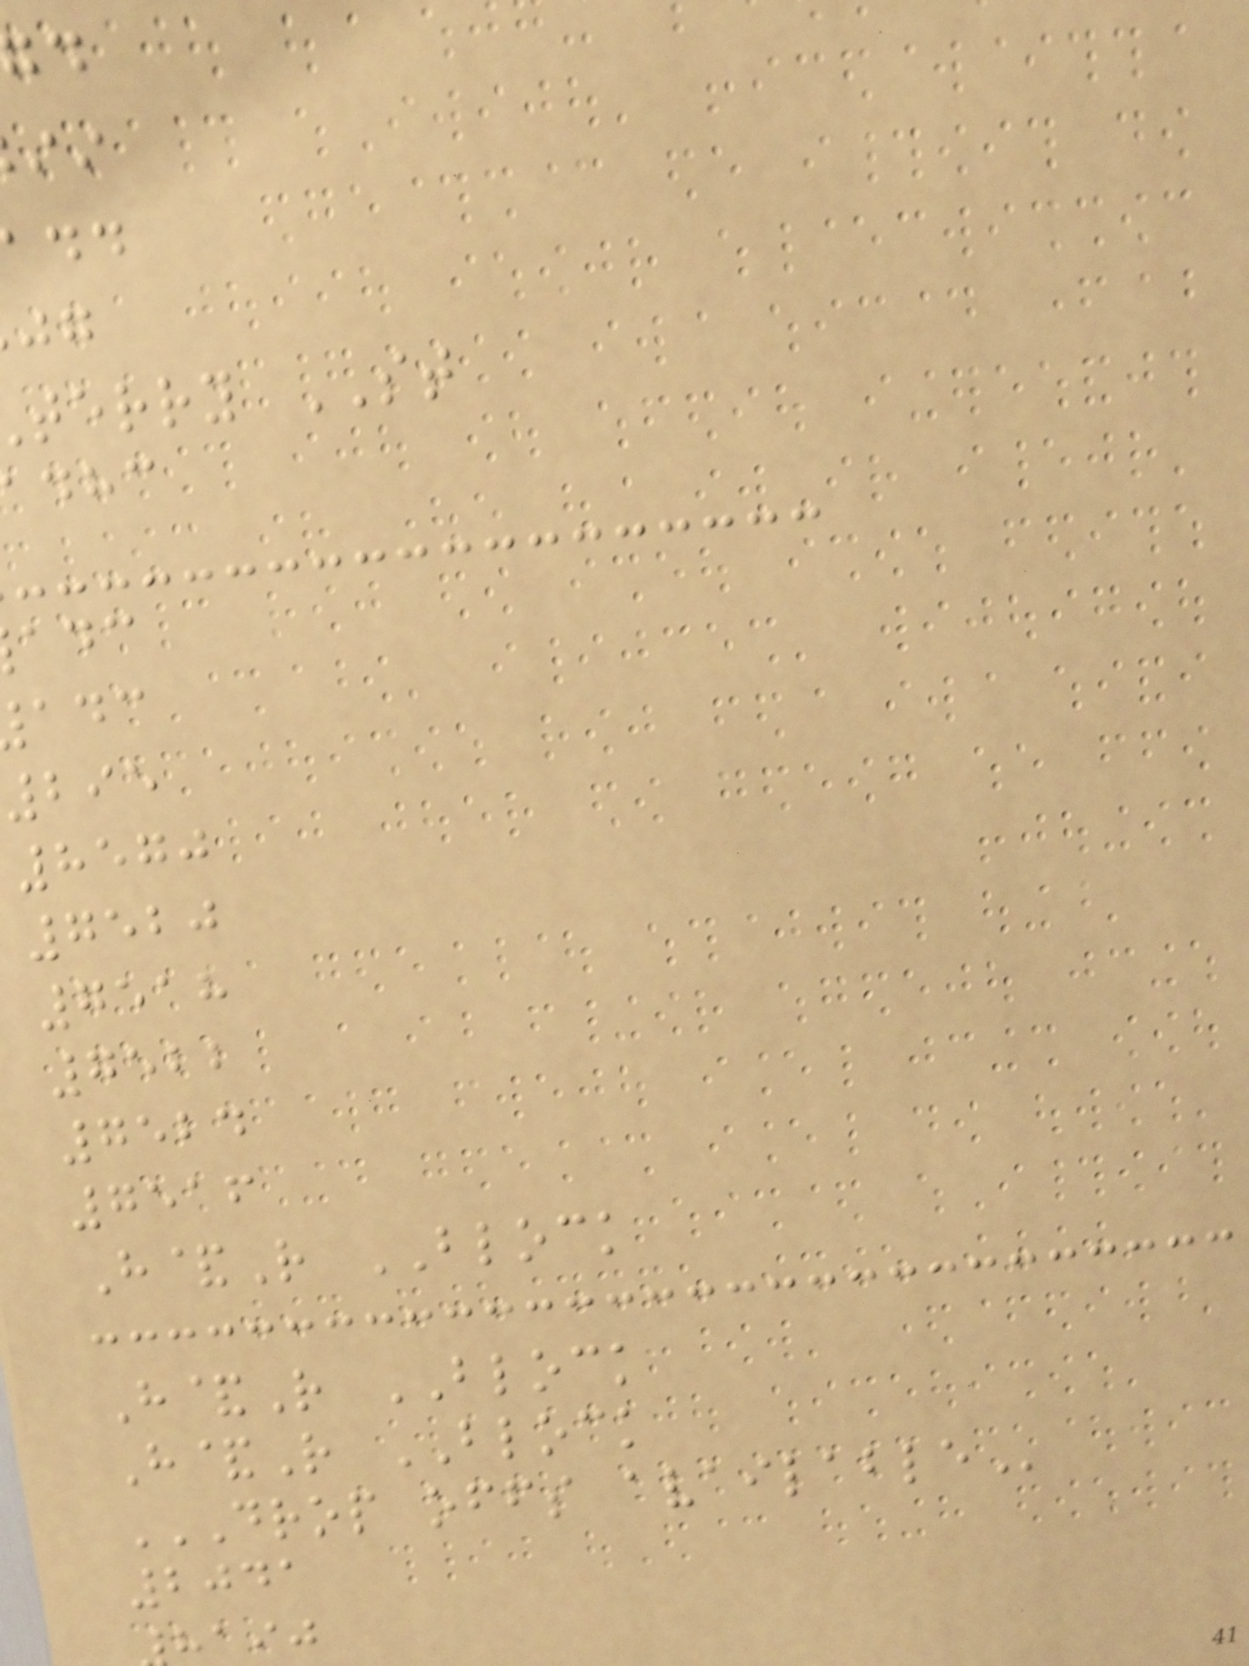terry ST
295
8570
7520
7518
7522
7524
7516
H&R BLOCK
H&R BLOCK
H&R BLOCK
DROP OFFS AVAILABLE
2041
